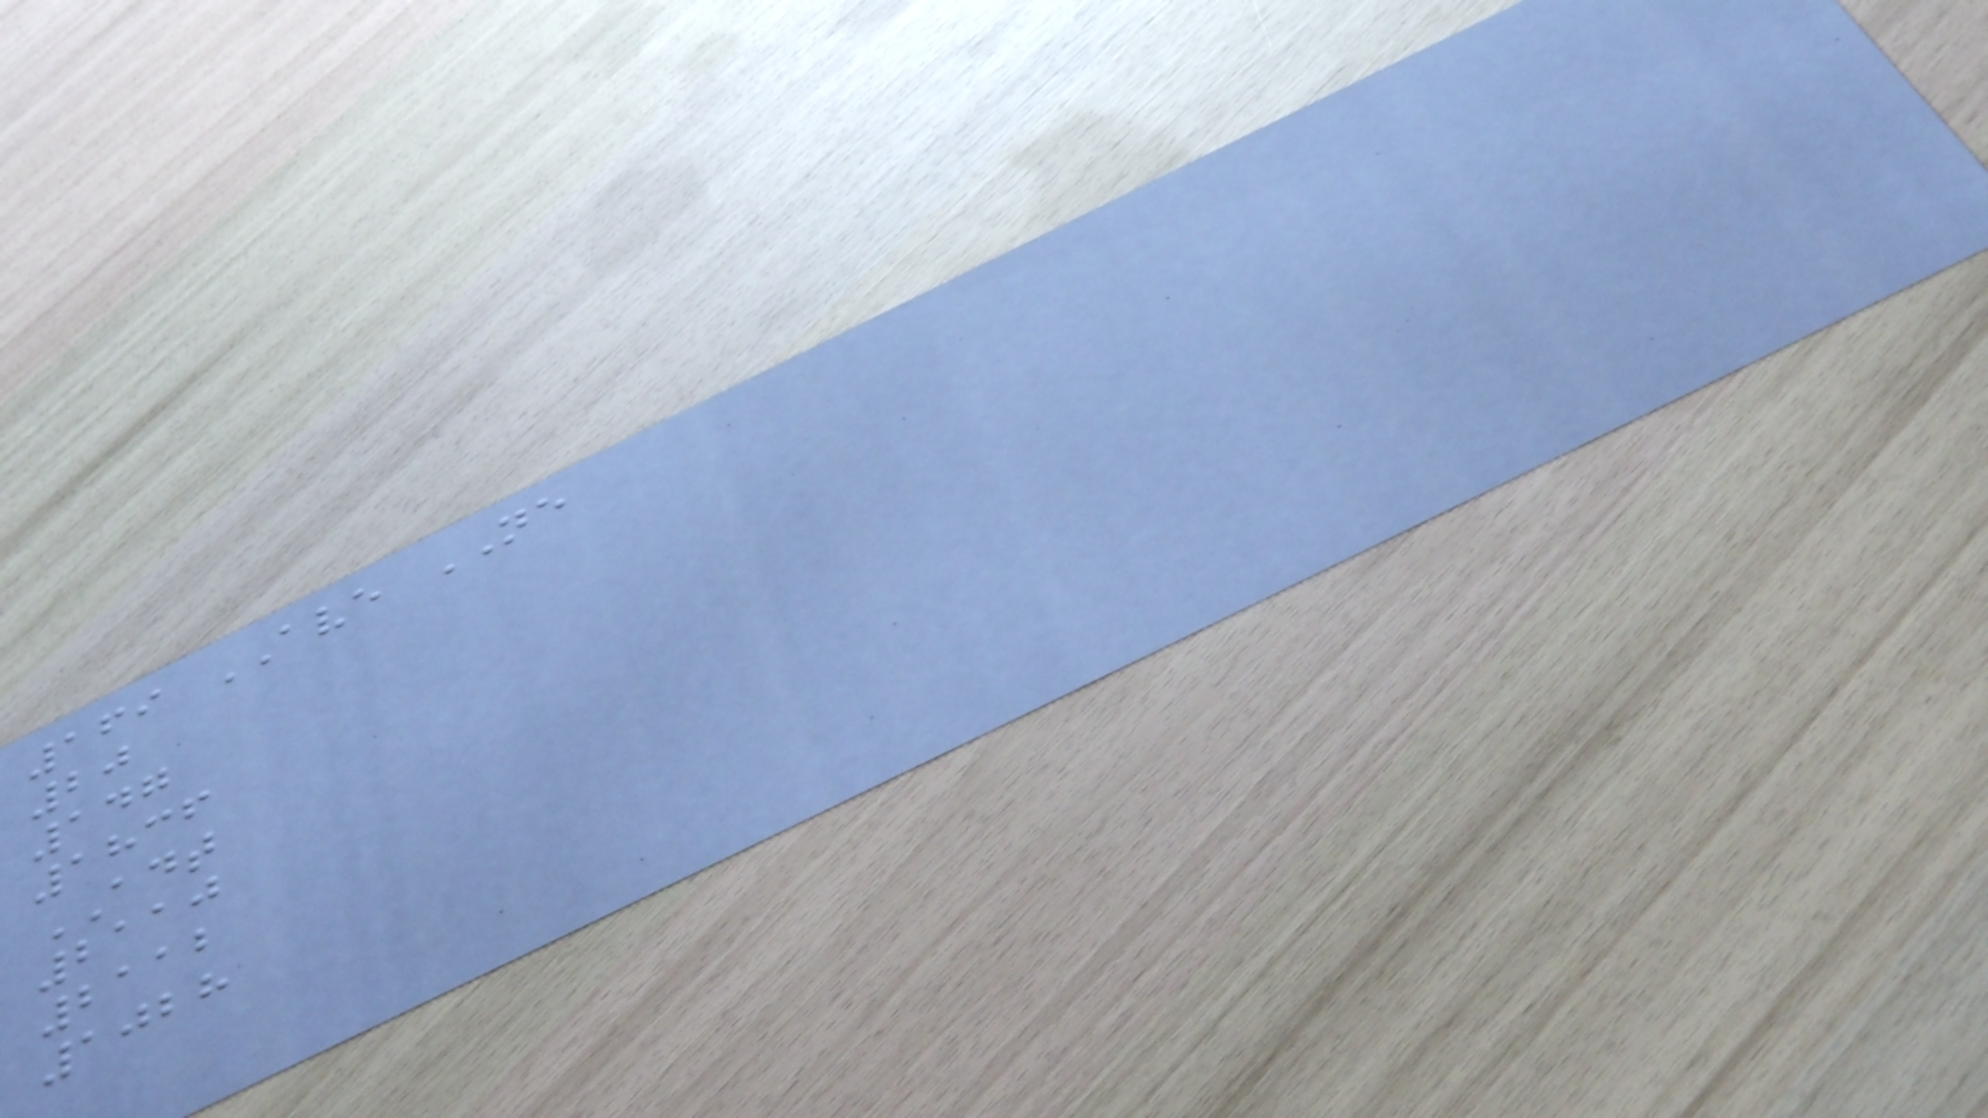169 AVE NE
20
147
1836
ADT
2110
2112
1028
